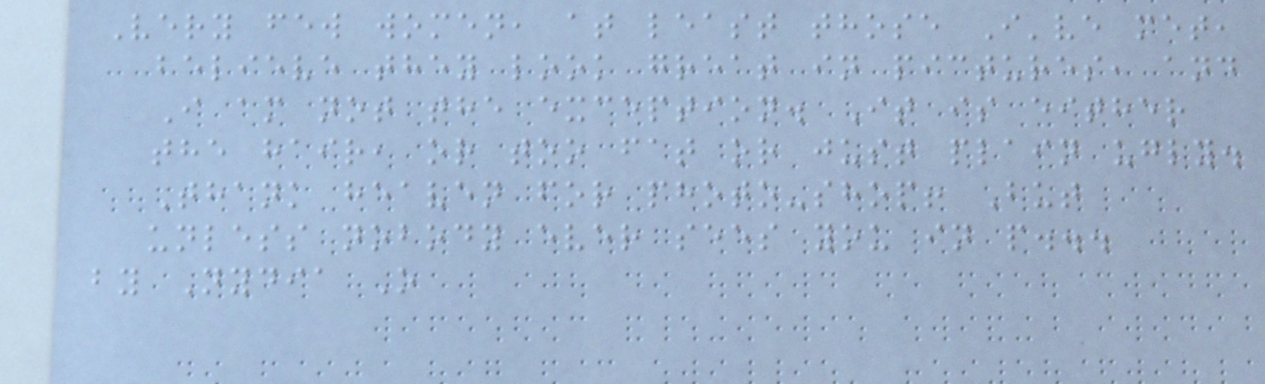Very few women, at least those I've met,
believe they look great in pictures, and
I am not the exception. It is either
the hair, or too fat or just plain ugly.
Thank heaven for photo-shop! But
unless nobody ever sees you in p...
by Nydia O
